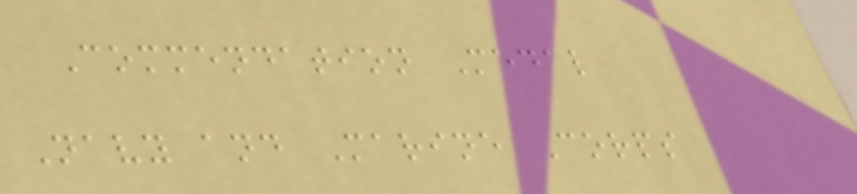Commendation Medal
Navy and Marine Corps
